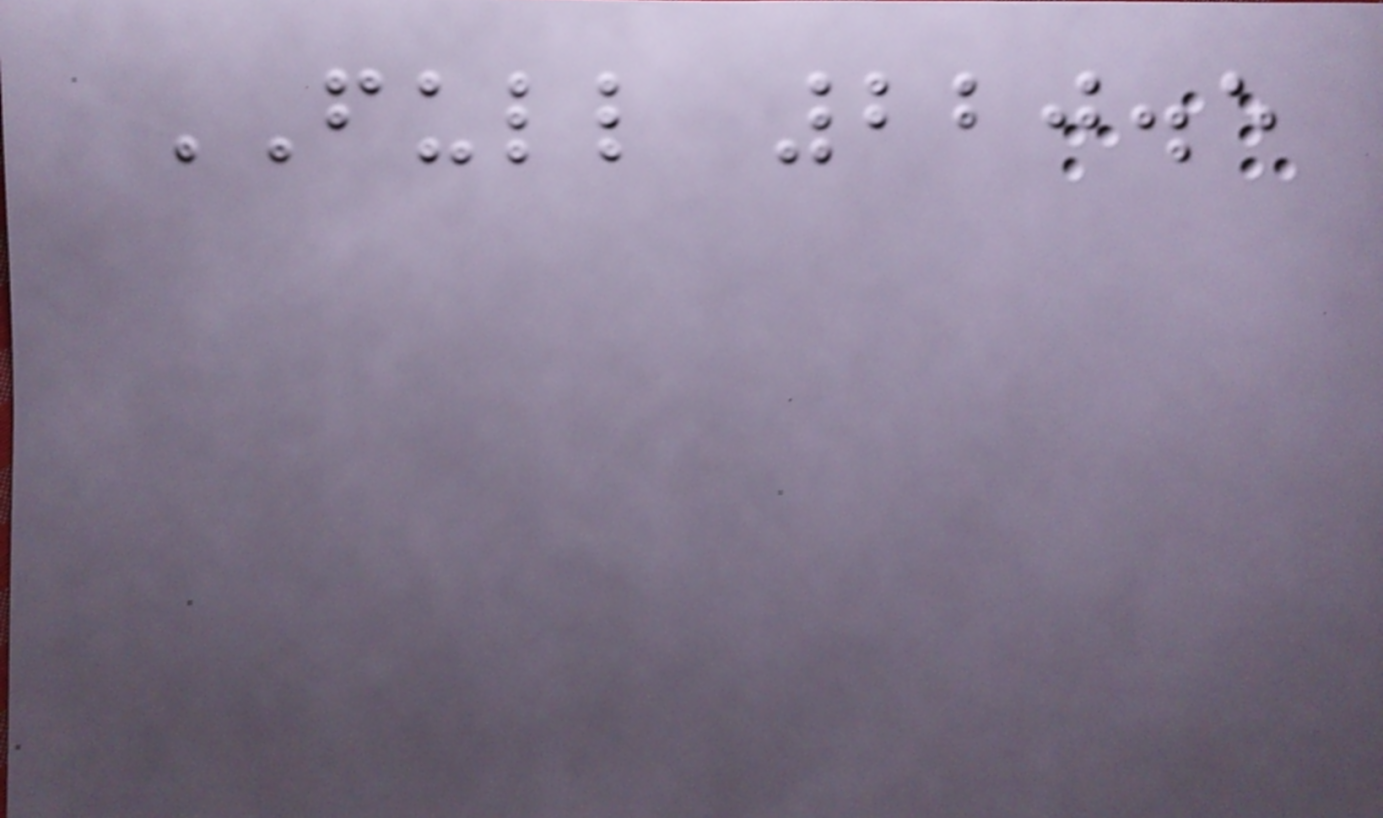FULL 220.5
